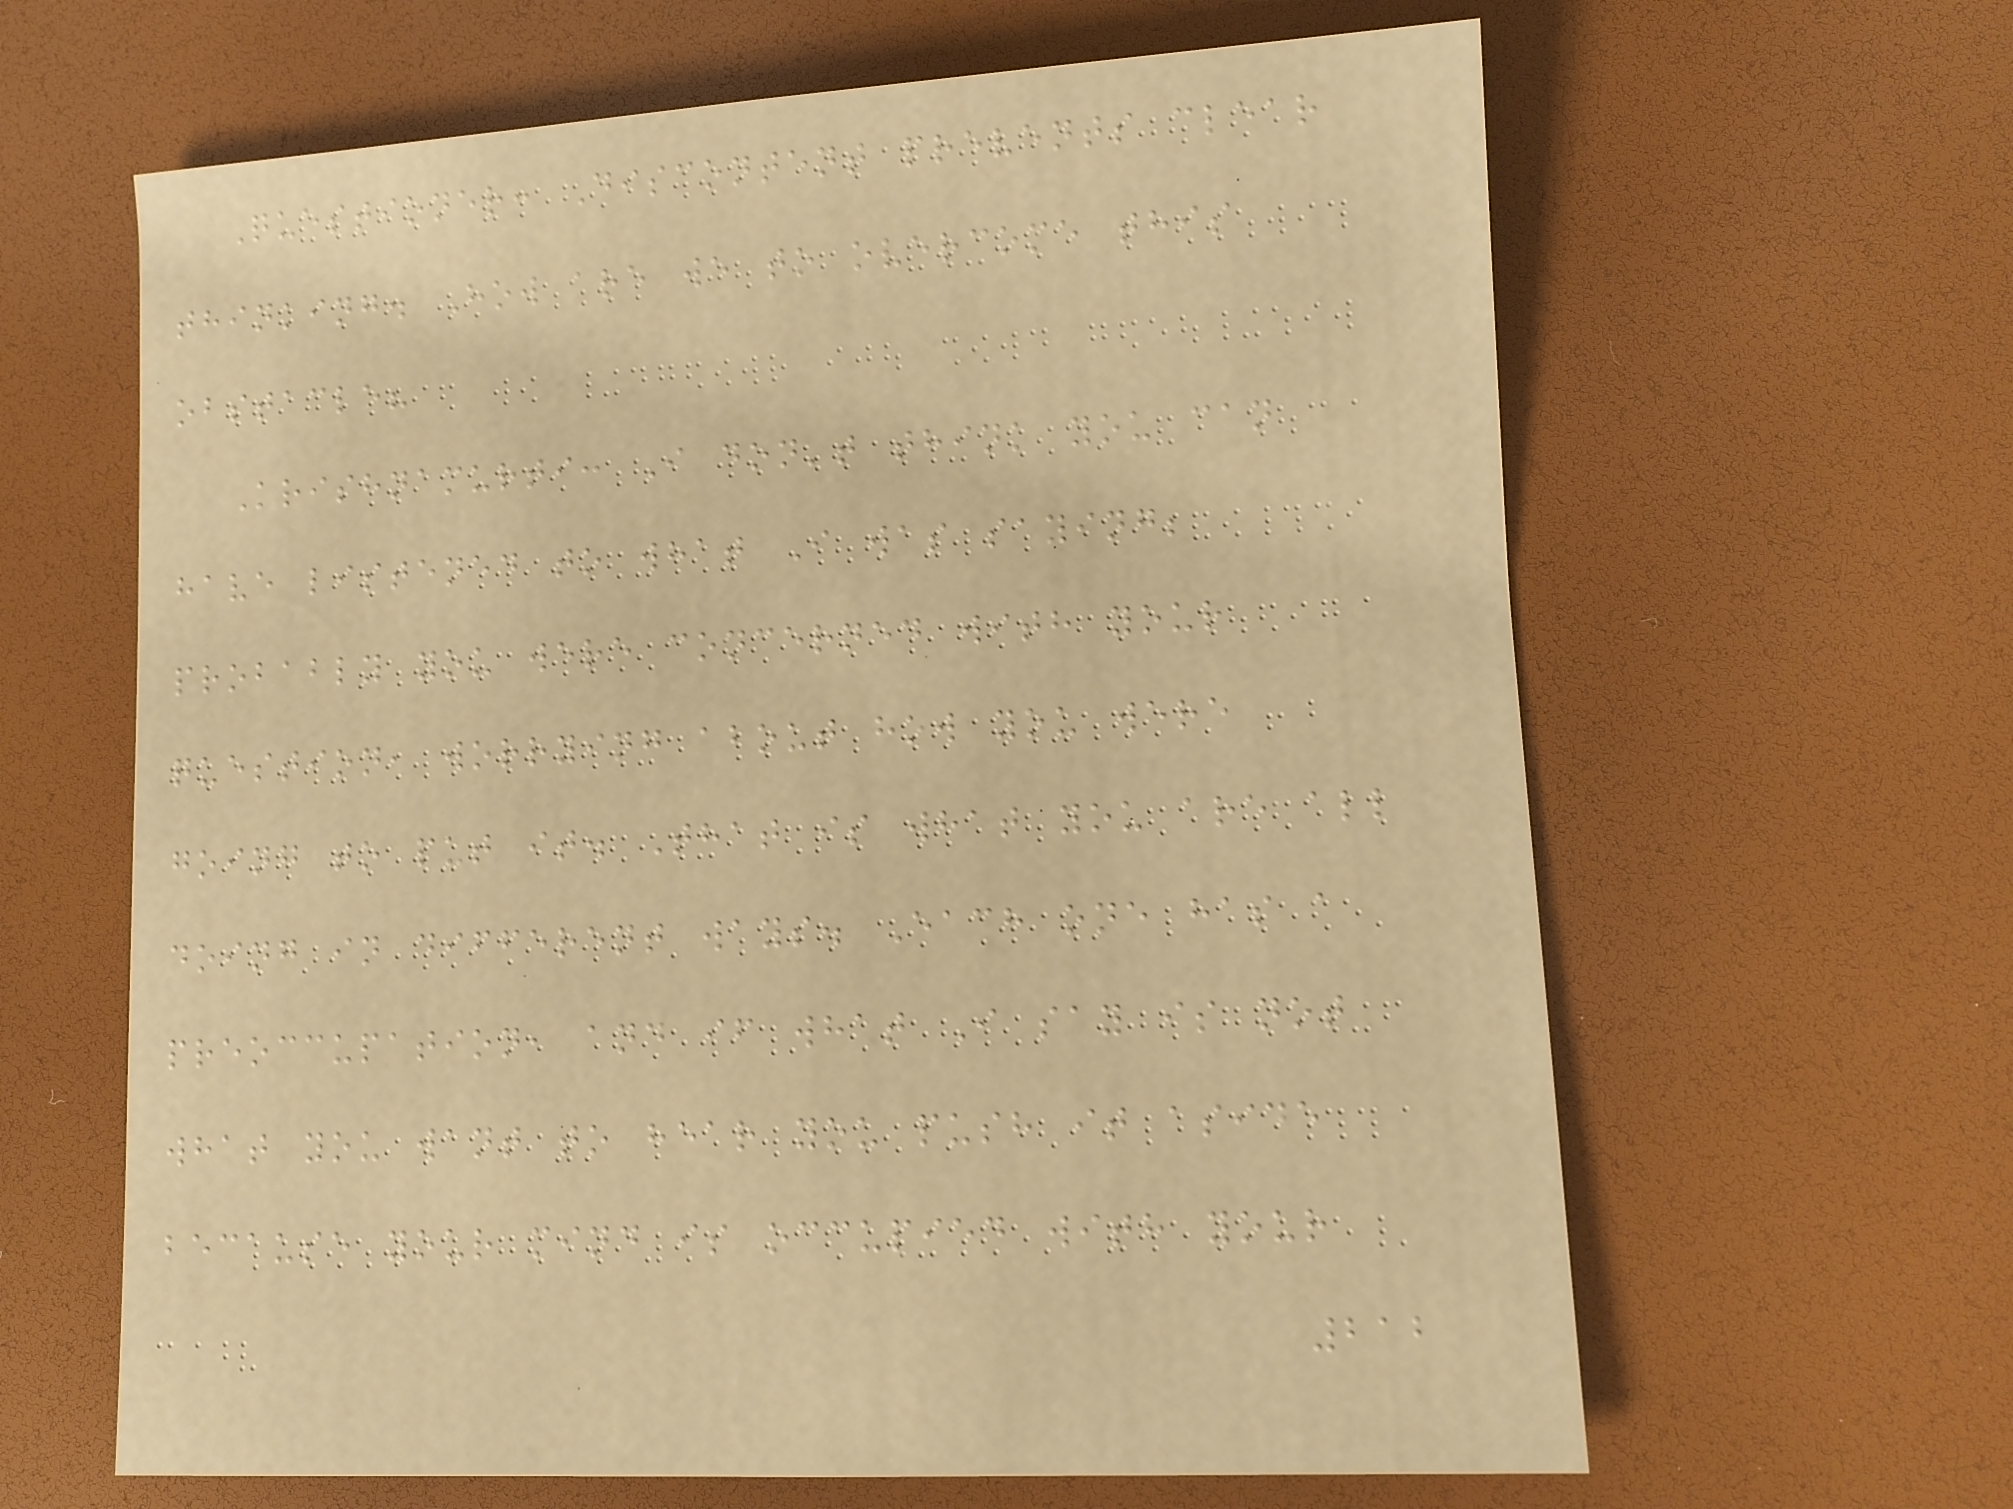Questioner: Discontent prevents clear
thinking. How are we to overcome this
obstacle?
Krishnamurti: I don't think you can
have listened to what I was saying;
probably you were concerned with your
question, worrying about how you were
going to put it. That is what you are all
doing in different ways. Each one has a
preoccupation, and if what I say is not
what you want to hear you push it aside
because your mind is occupied with your
212
